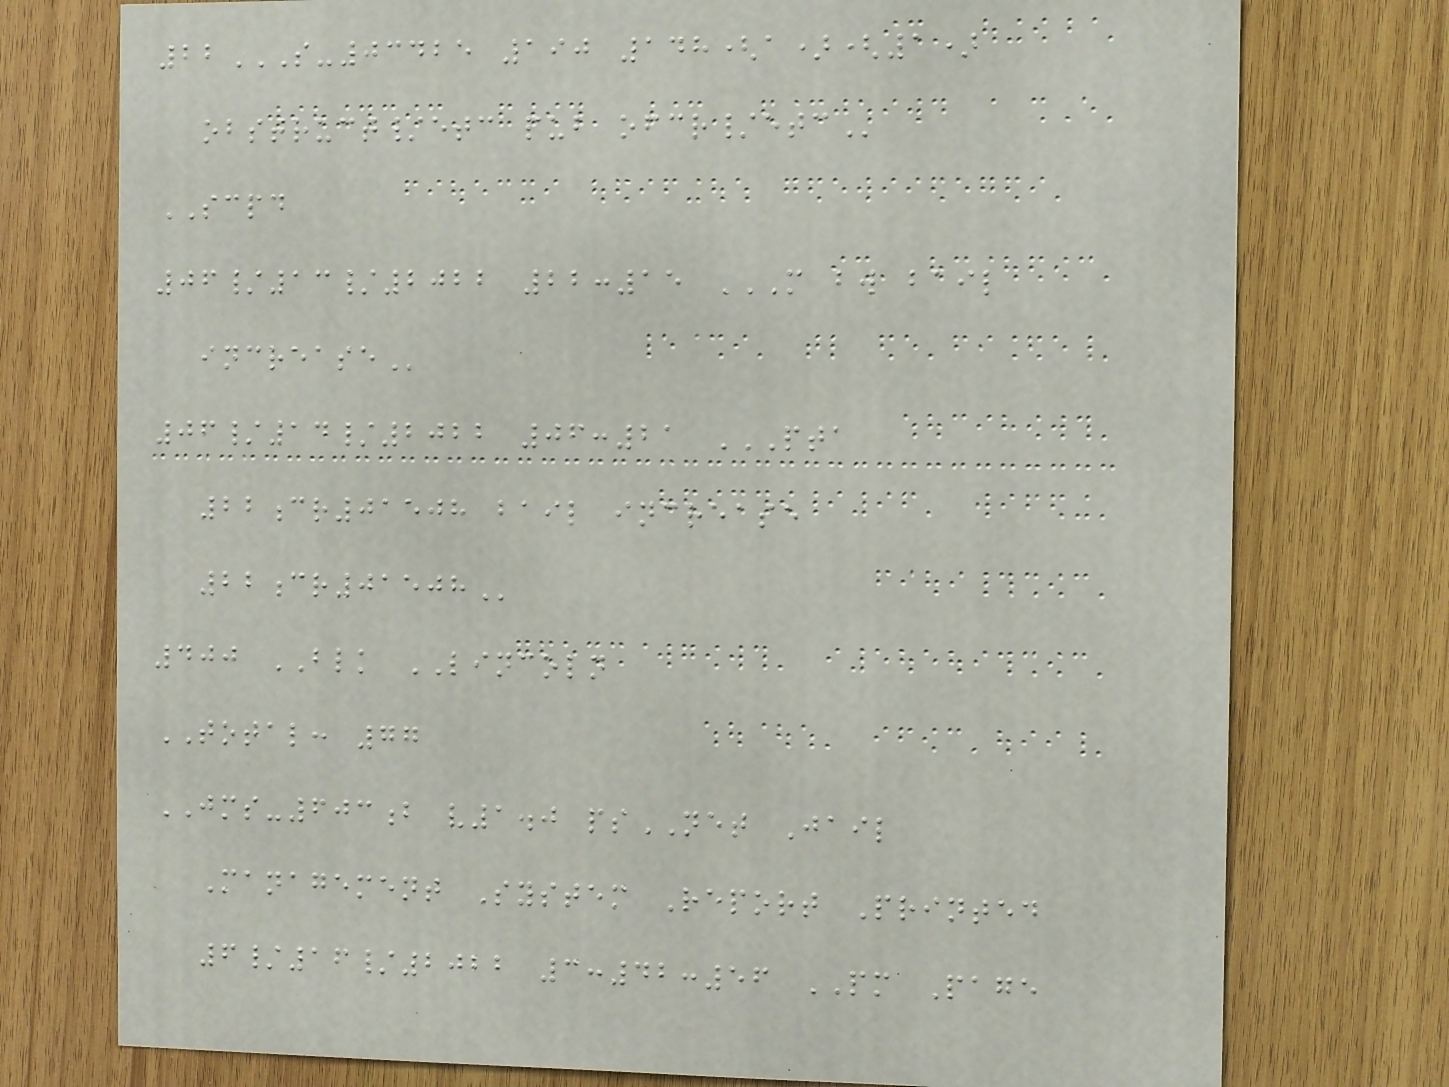22S-03425 190 148(A)(1)
OBSTRUCT/ETC PUB OFCR/ETC
SCPD
06/13/2022 22:15 M BW BAIL
INCREASE
06/14/2022 06:21 PTA
22CR01508 BAIL INCREASE
22CR01508
400 BLK LINCOLN
TOTAL: 77
JMS-603b v1.0 psNET Jail
Management System Report Printed
6/16/2022 3:42:56 PM Page
